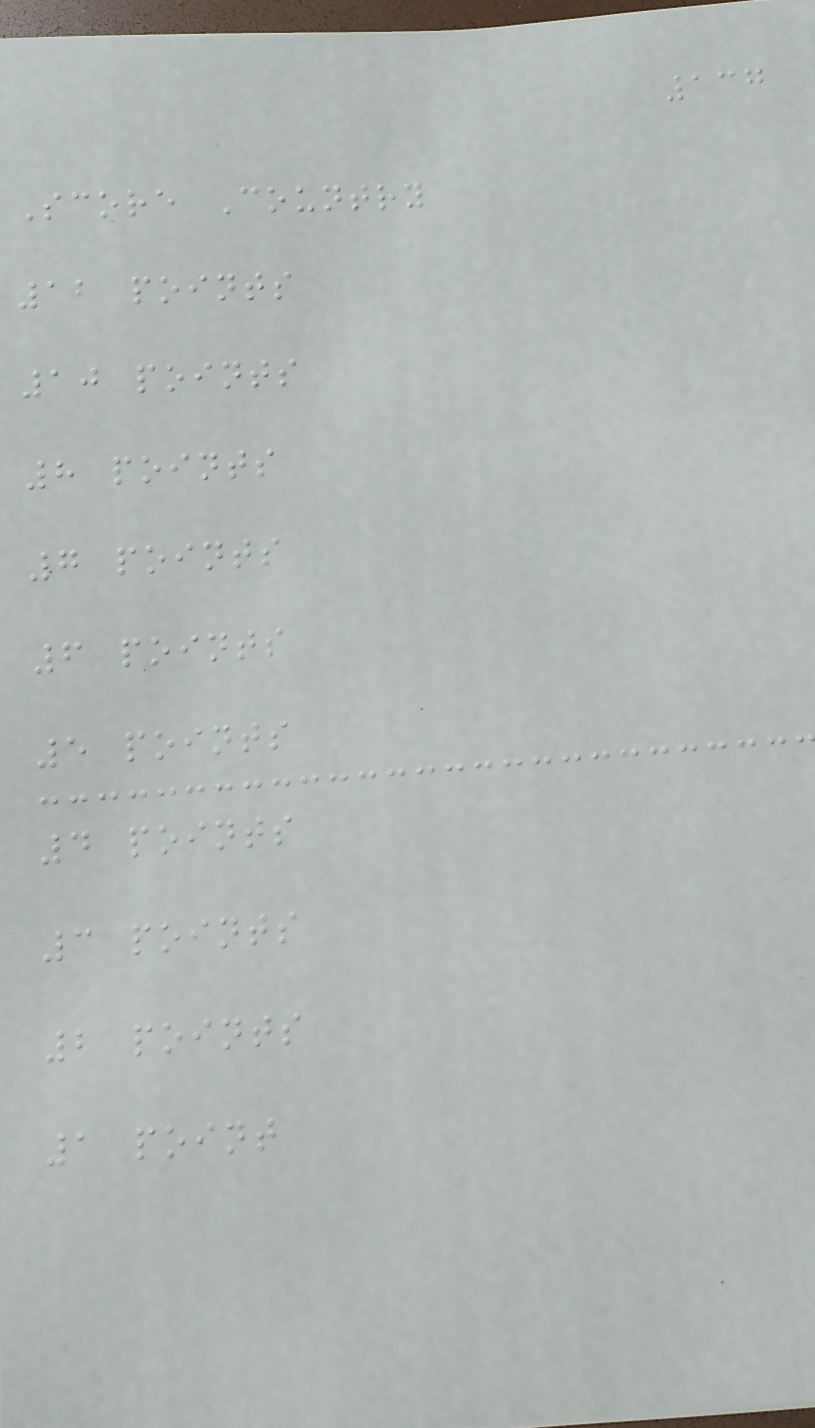137
Score Country
12 points
10 points
8 points
7 points
6 points
5 points
4 points
3 points
2 points
1 point
